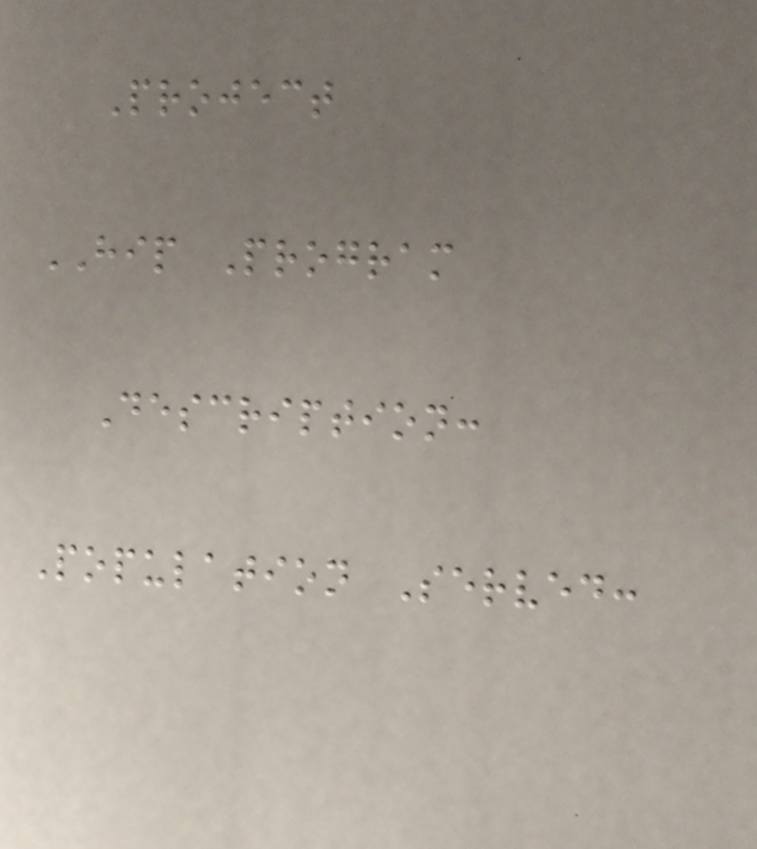Project
HIP Program
Description:
Population Served:
